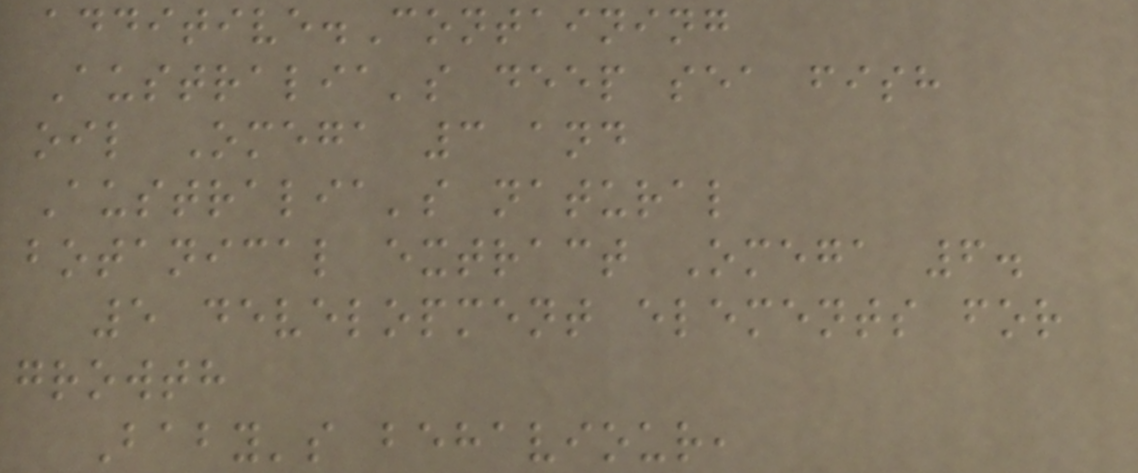additive.Containing
Australia's deep sea fish
oil Omega 3 and
Australia's natural
botanical extract Omega 6.
5 development elements for
growth
Baby's behaviour,
